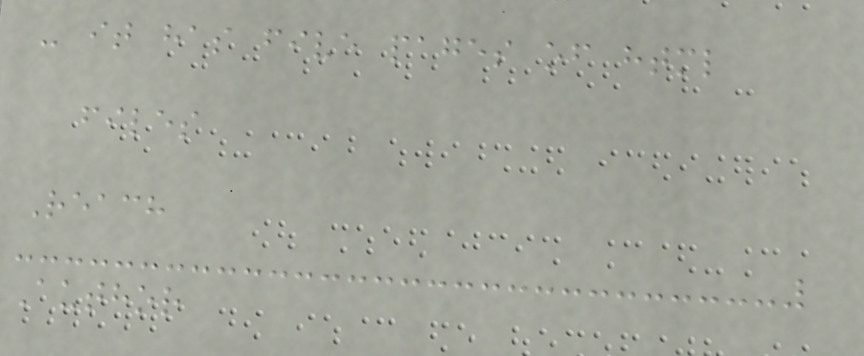- it has five pages of html
files
Reach
Author
